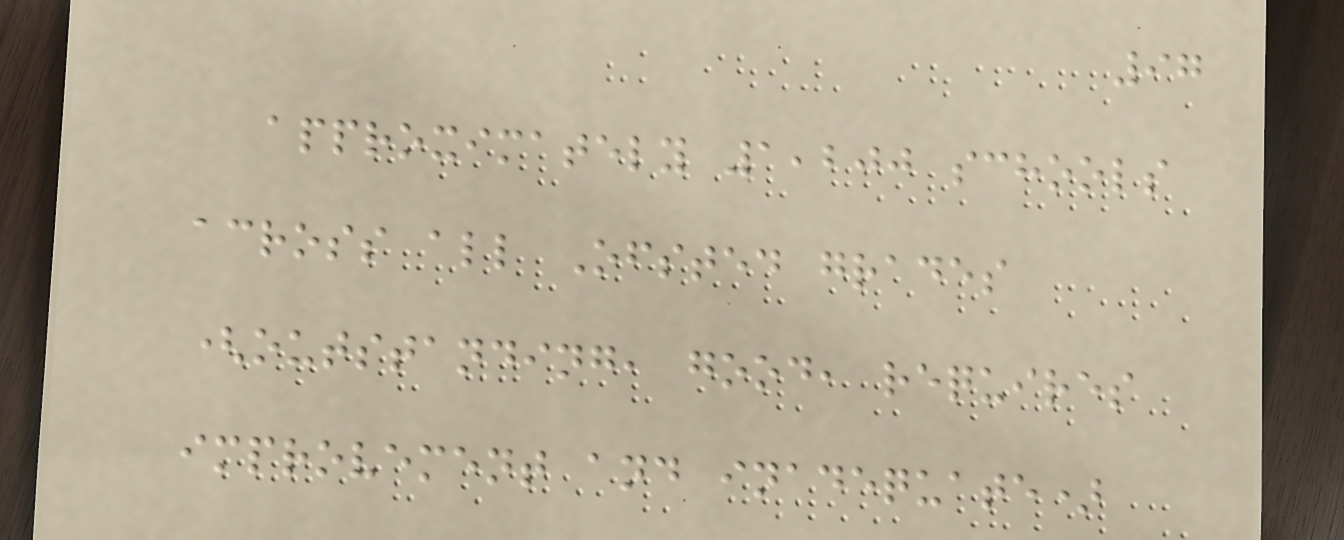97
approximately 1,200 schools
across all Ofsted grades
(outstanding, good, requires
improvement and inadequate)
